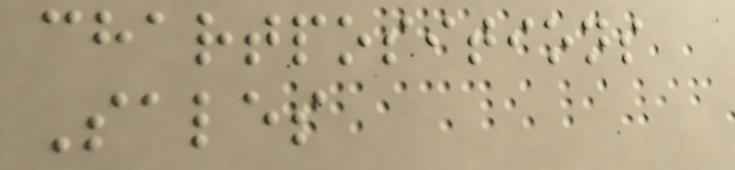chartpositions
Sales
